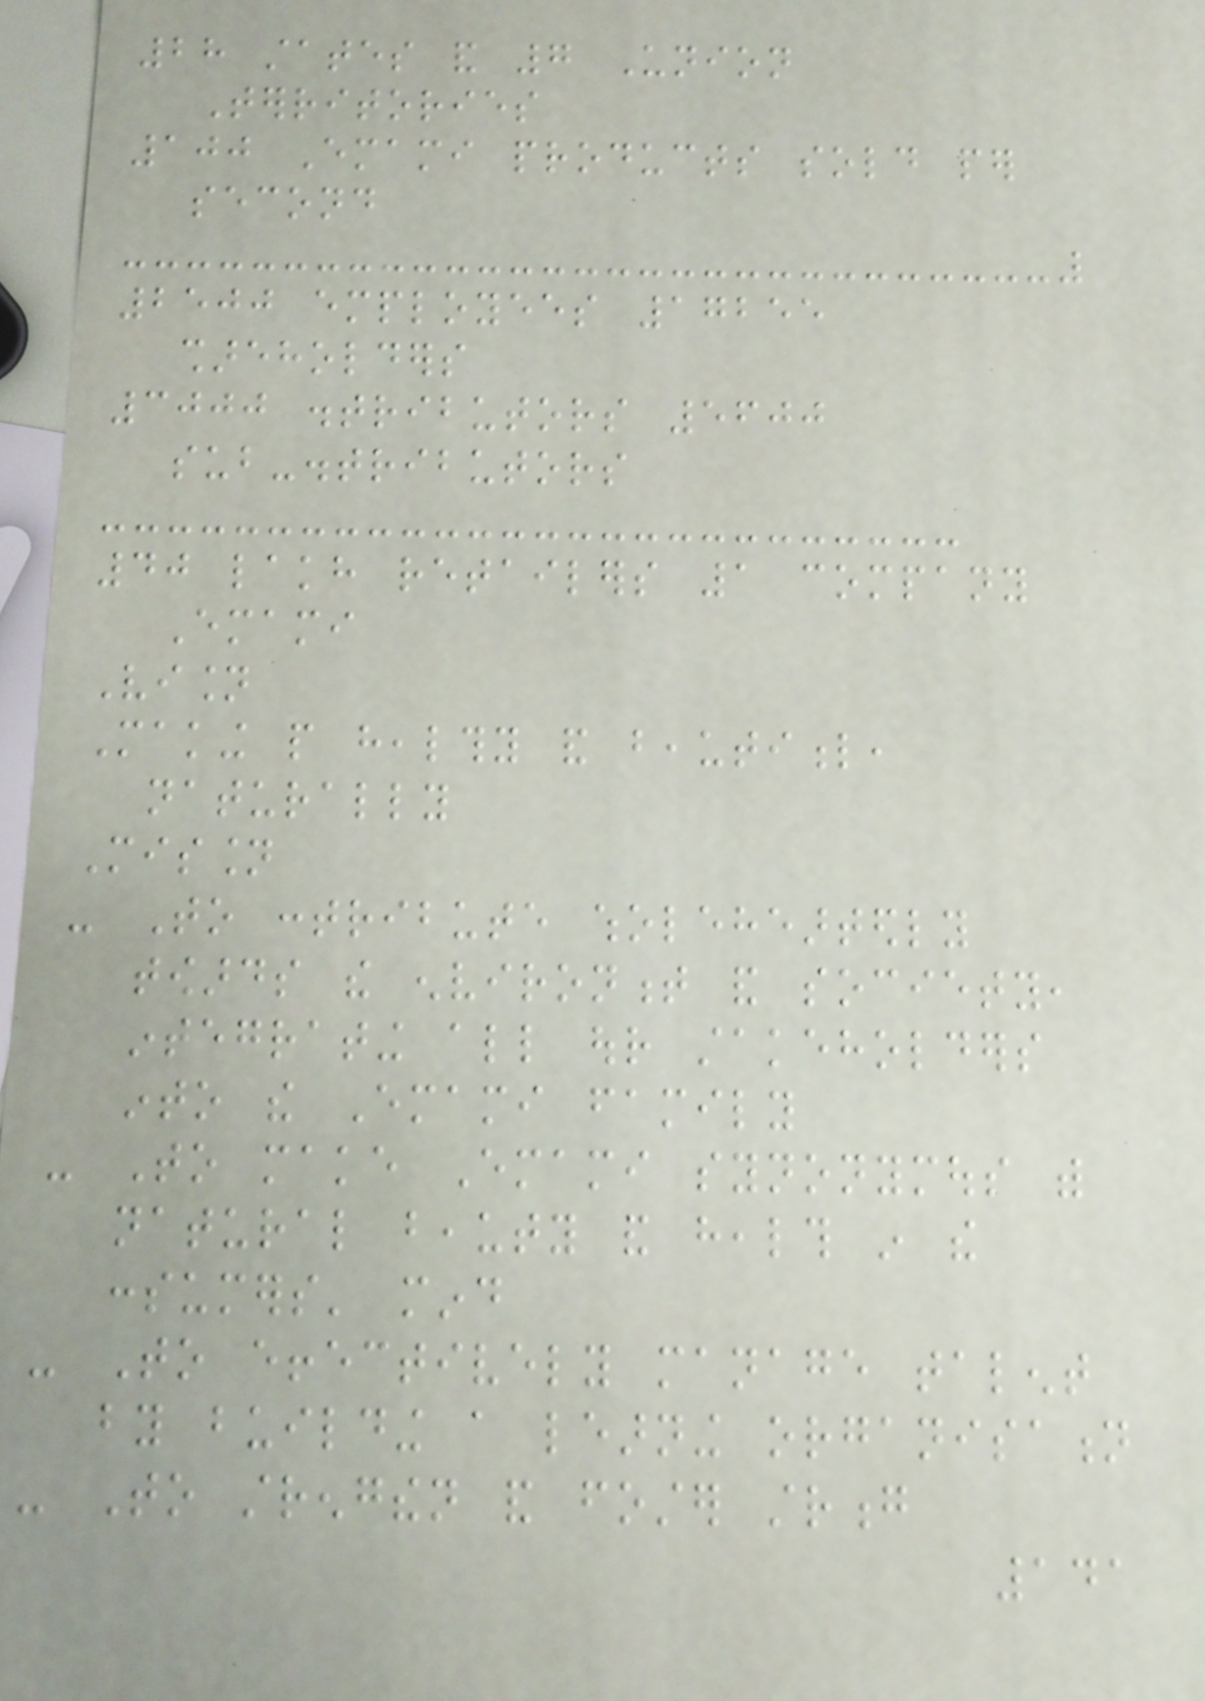28 states and 7 Union
Territories
100 Emami products sold per
second
2500 employees 17255
shareholders
3000 distributors 5600
sub-distributors
40 lakh retailers 1 company
Emami
Vision
Making people healthy and beautiful,
naturally
Mission
- To contribute wholeheartedly
towards the environment and society,
integrating all our stakeholders
into the Emami family
- To make Emami synonymous with
natural beauty and health in the
consumers' mind
- To effectively manage talent
by building a learning organisation
- To strengthen and foster strong
141
